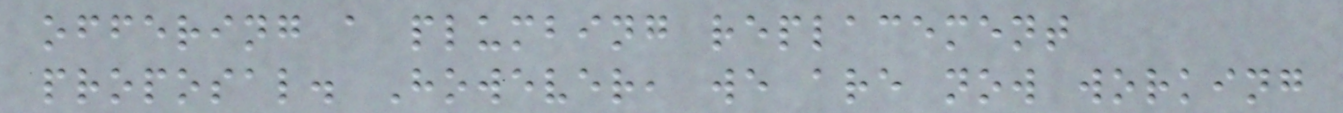offering a plumbing replacement
proposal. However, we are now working
